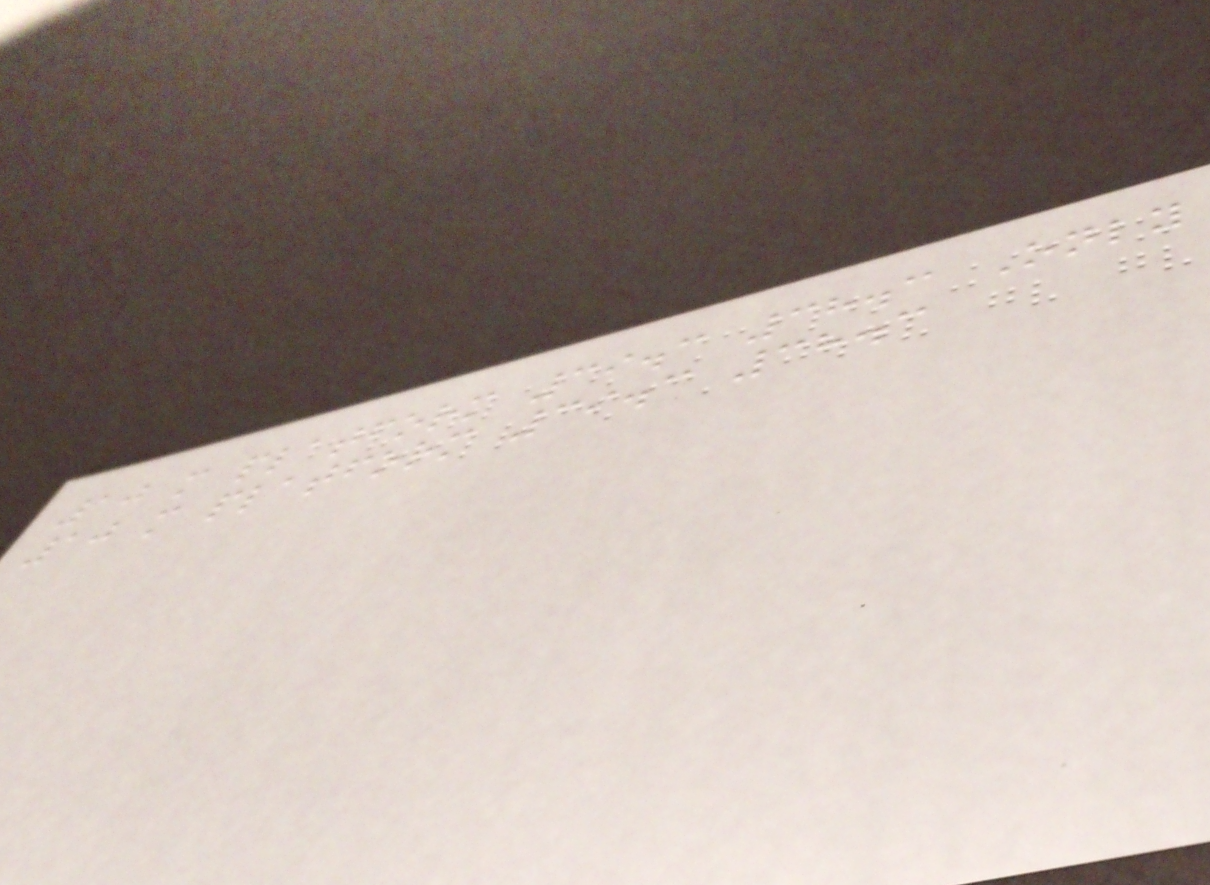10 m platform 39.3 38.3 Only
10 m platform 39.3 38.3
